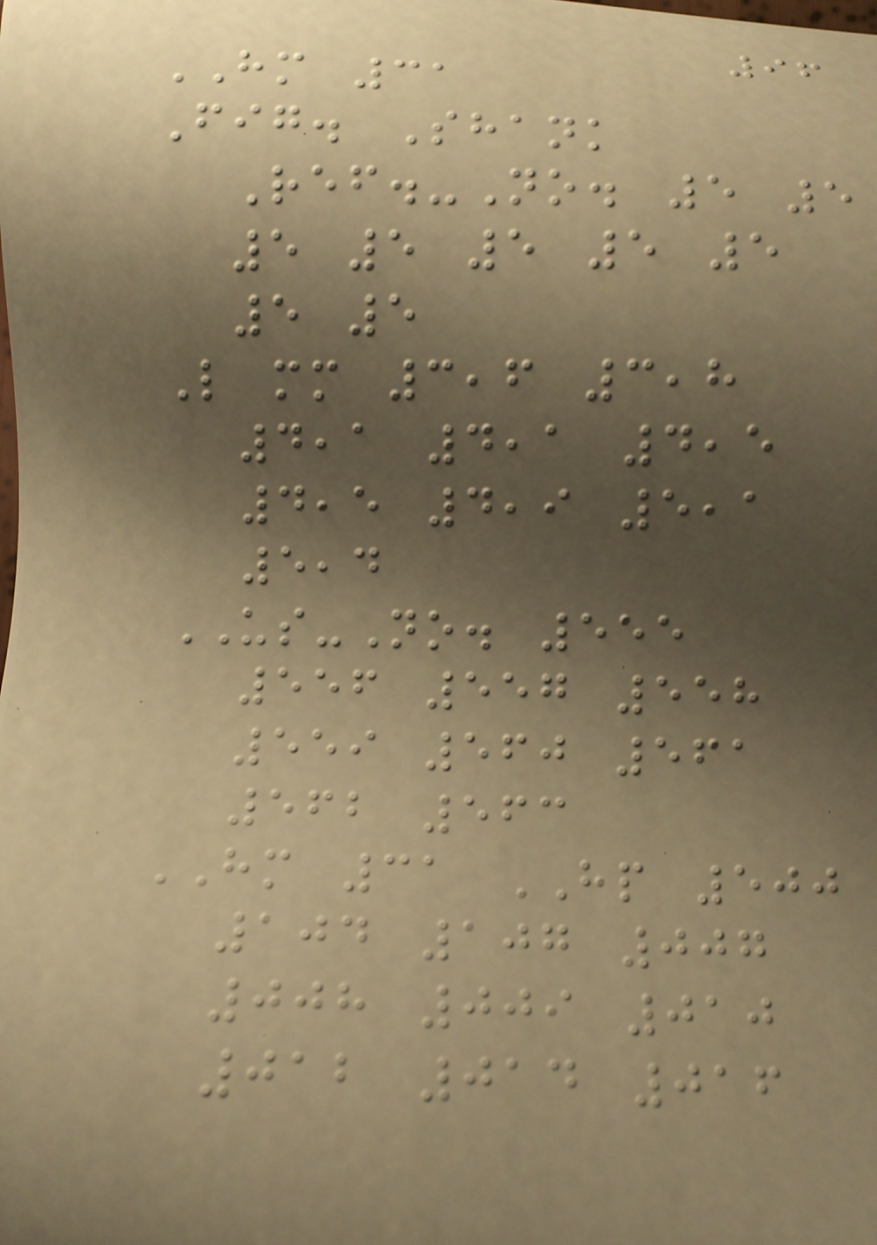96
HM 31
Fig. Shank
Ref.-No. 5 5
5 5 5 5 5
5 5
L mm 3,6 3,8
4,1 4,1 4,5
4,5 4,9 5,1
5,4
US-No. 555
556 557 558
559 560 561
562 563
HM 31 HP 500
104 107 007
008 009 010
012 014 016
